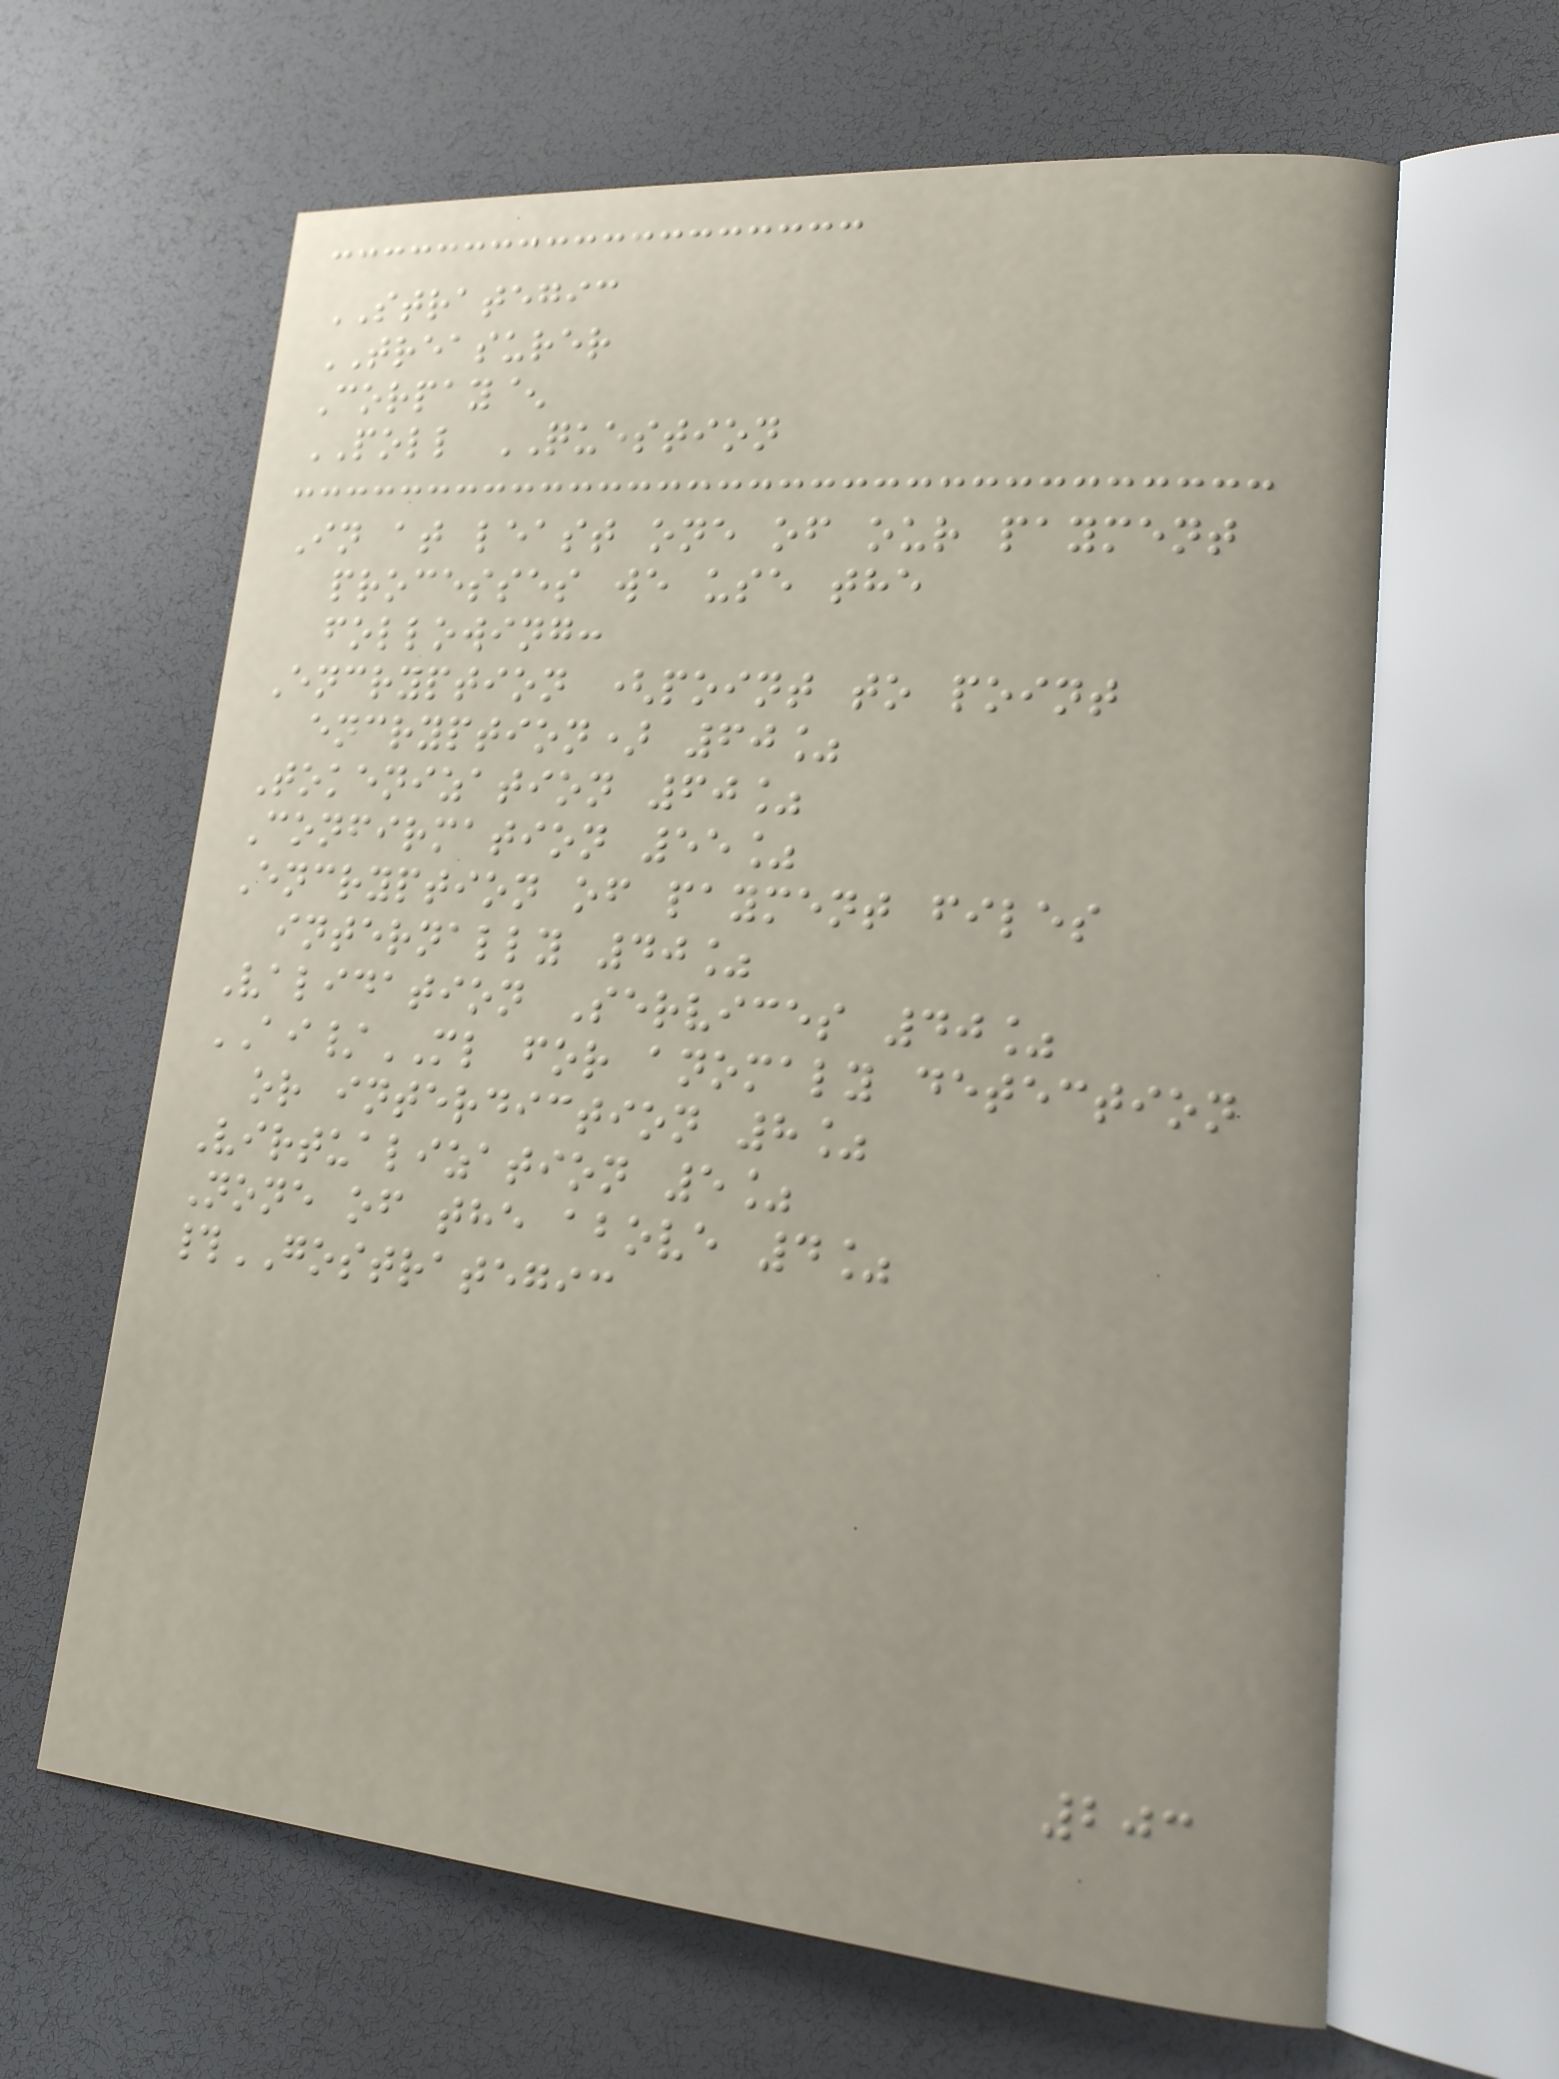STRATEGIC
TREASURER
Corpay^
POLL QUESTION
In at least one of our payment
processes we use the
following:
Encryption (point to point
encryption) 60%
Tokenization 60%
Confirmation 55%
Encryption of payment files
internally 40%
Validation Services 40%
AI/ML for anomaly detection
or interdiction 8%
Virtualization 5%
None of the above 4%
#GOSTRATEGIC
203
